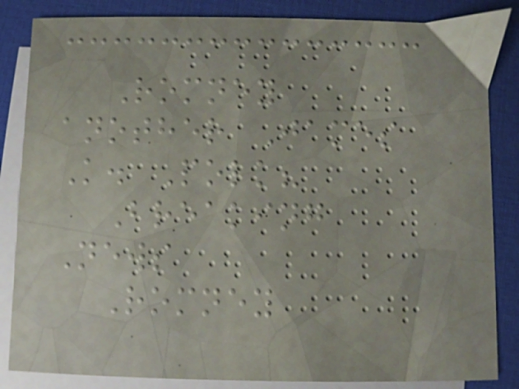Romney
another James
K. Polk?
Breaking
News
Romney
